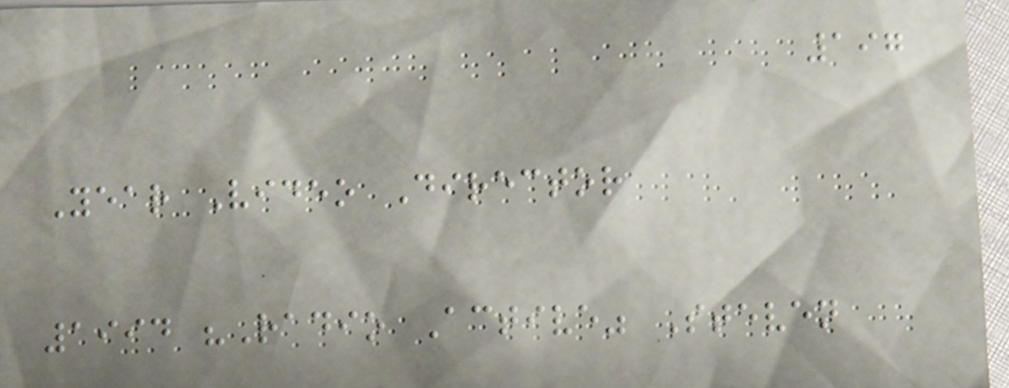197
Year Video Director
1994 "Radio Active" Steven
